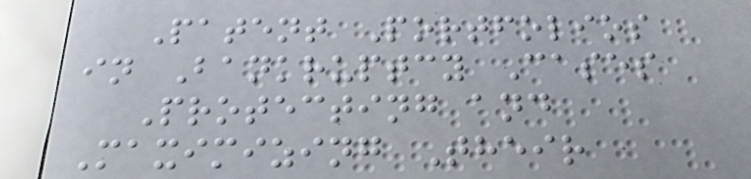Patent Portfolios
in Bankruptcy Cases
Protecting and
Maximizing Their
